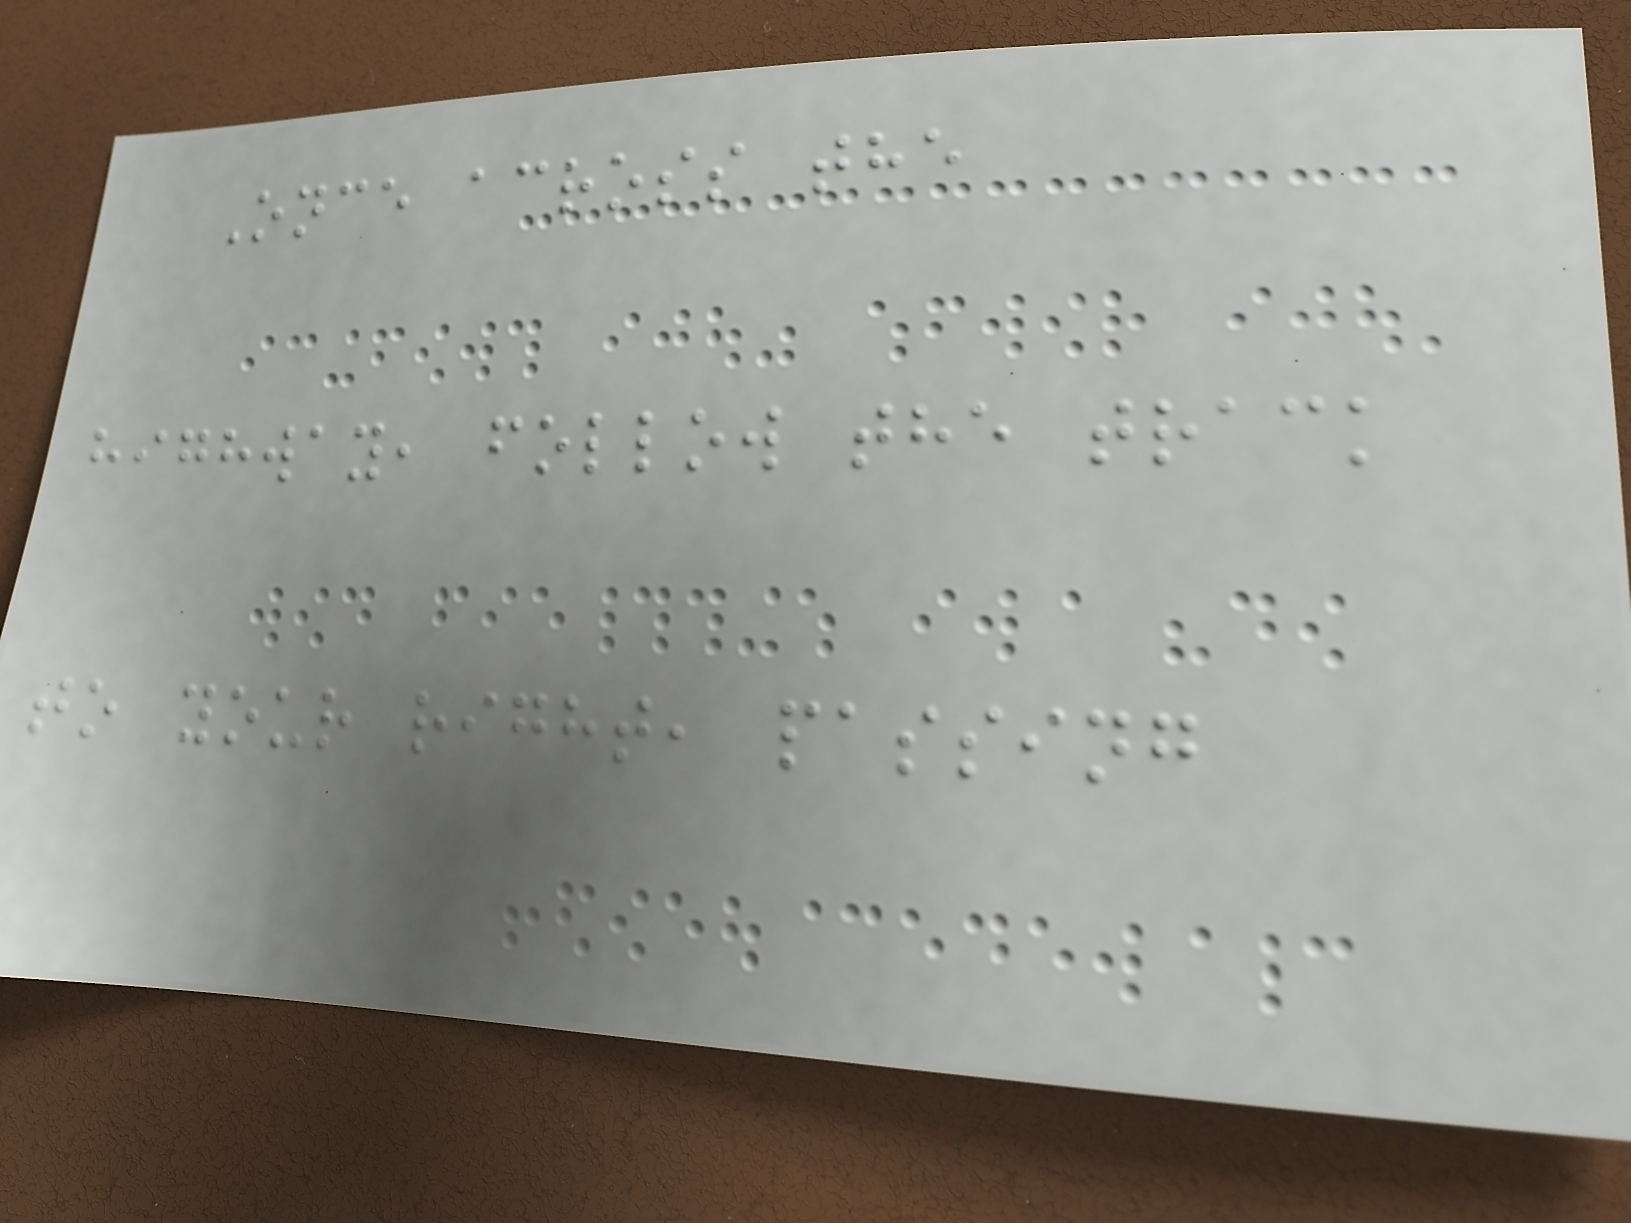Once across the
highway, follow the track
to your right, passing
